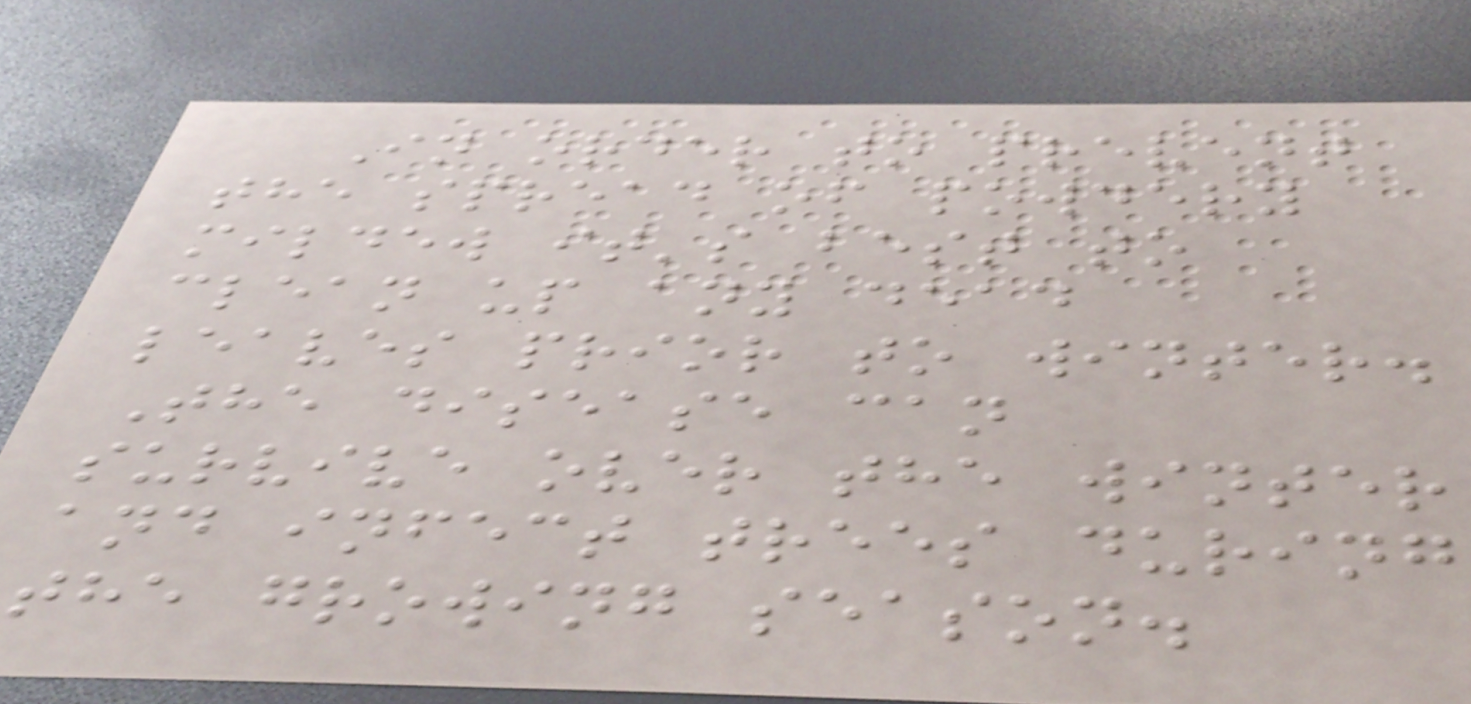In order to prevent
the spread of powdery
mildew it's best to
clean up any dead
leaves prior to winter.
The disease can
survive over the winter
and infect trees during
the growing season.
